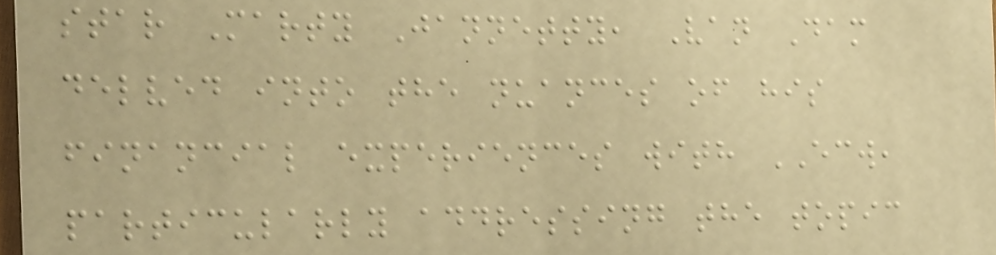star Marty Jannetty, Van Dam
delved into the nuances of his
financial experiences with ECW,
particularly addressing the topic
